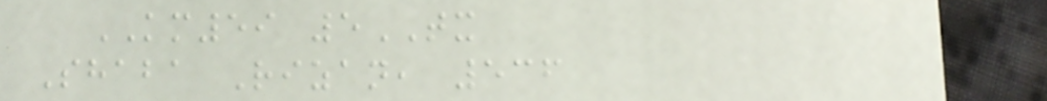KM59 5TX
Shaba Rizan, 536
